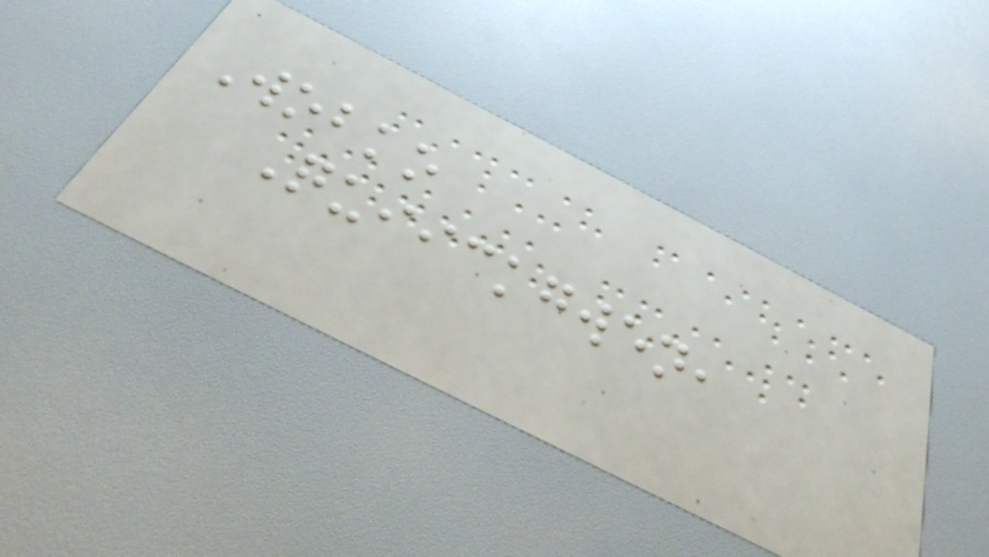Wobko
Quiickgwen,
